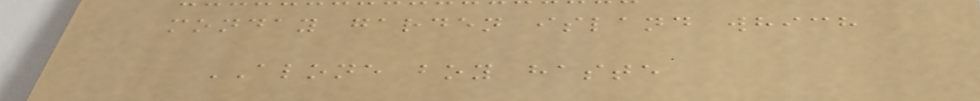monday garden island which
ALONE boy haste
